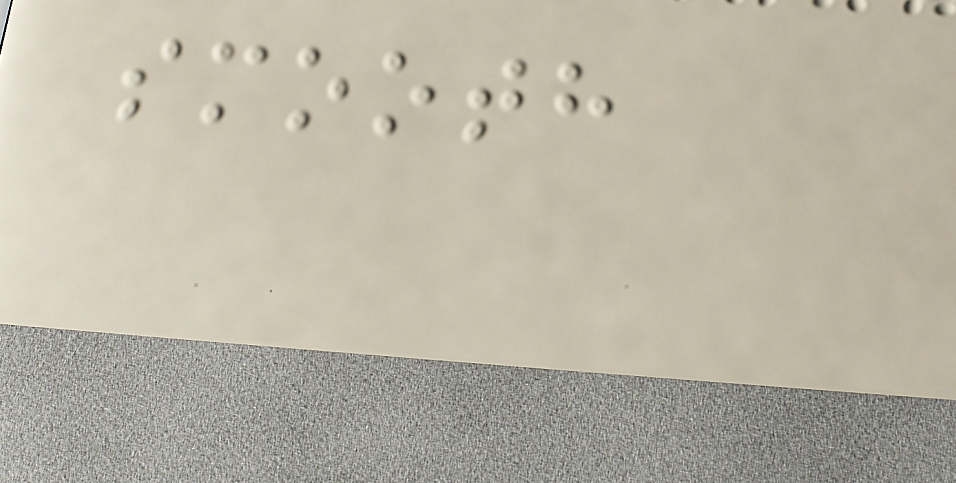smooth
